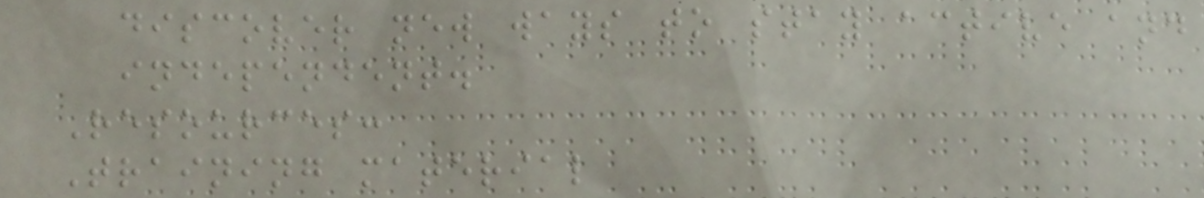discover new ways to stay active and
independent.
Resources:
Training material
